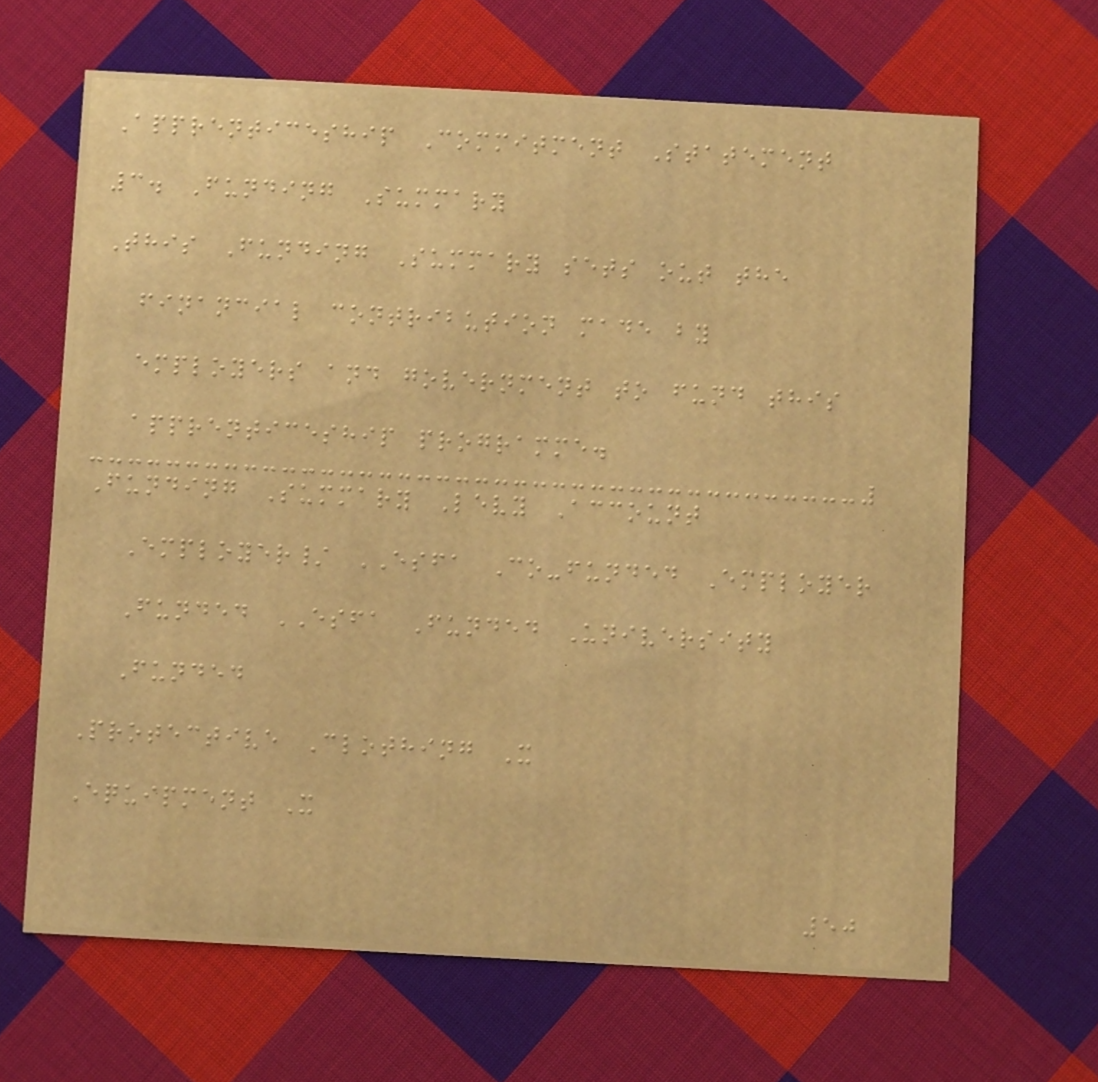Apprenticeship Commitment Statement
3. Funding Summary
This Funding Summary sets out the
financial contribution made by
employers and government to fund this
apprenticeship programme.
Funding Summary Levy Account
Employer/ ESFA Co-funded Employer
Funded ESFA Funded University
Funded
Protective Clothing X
Equipment X
50
